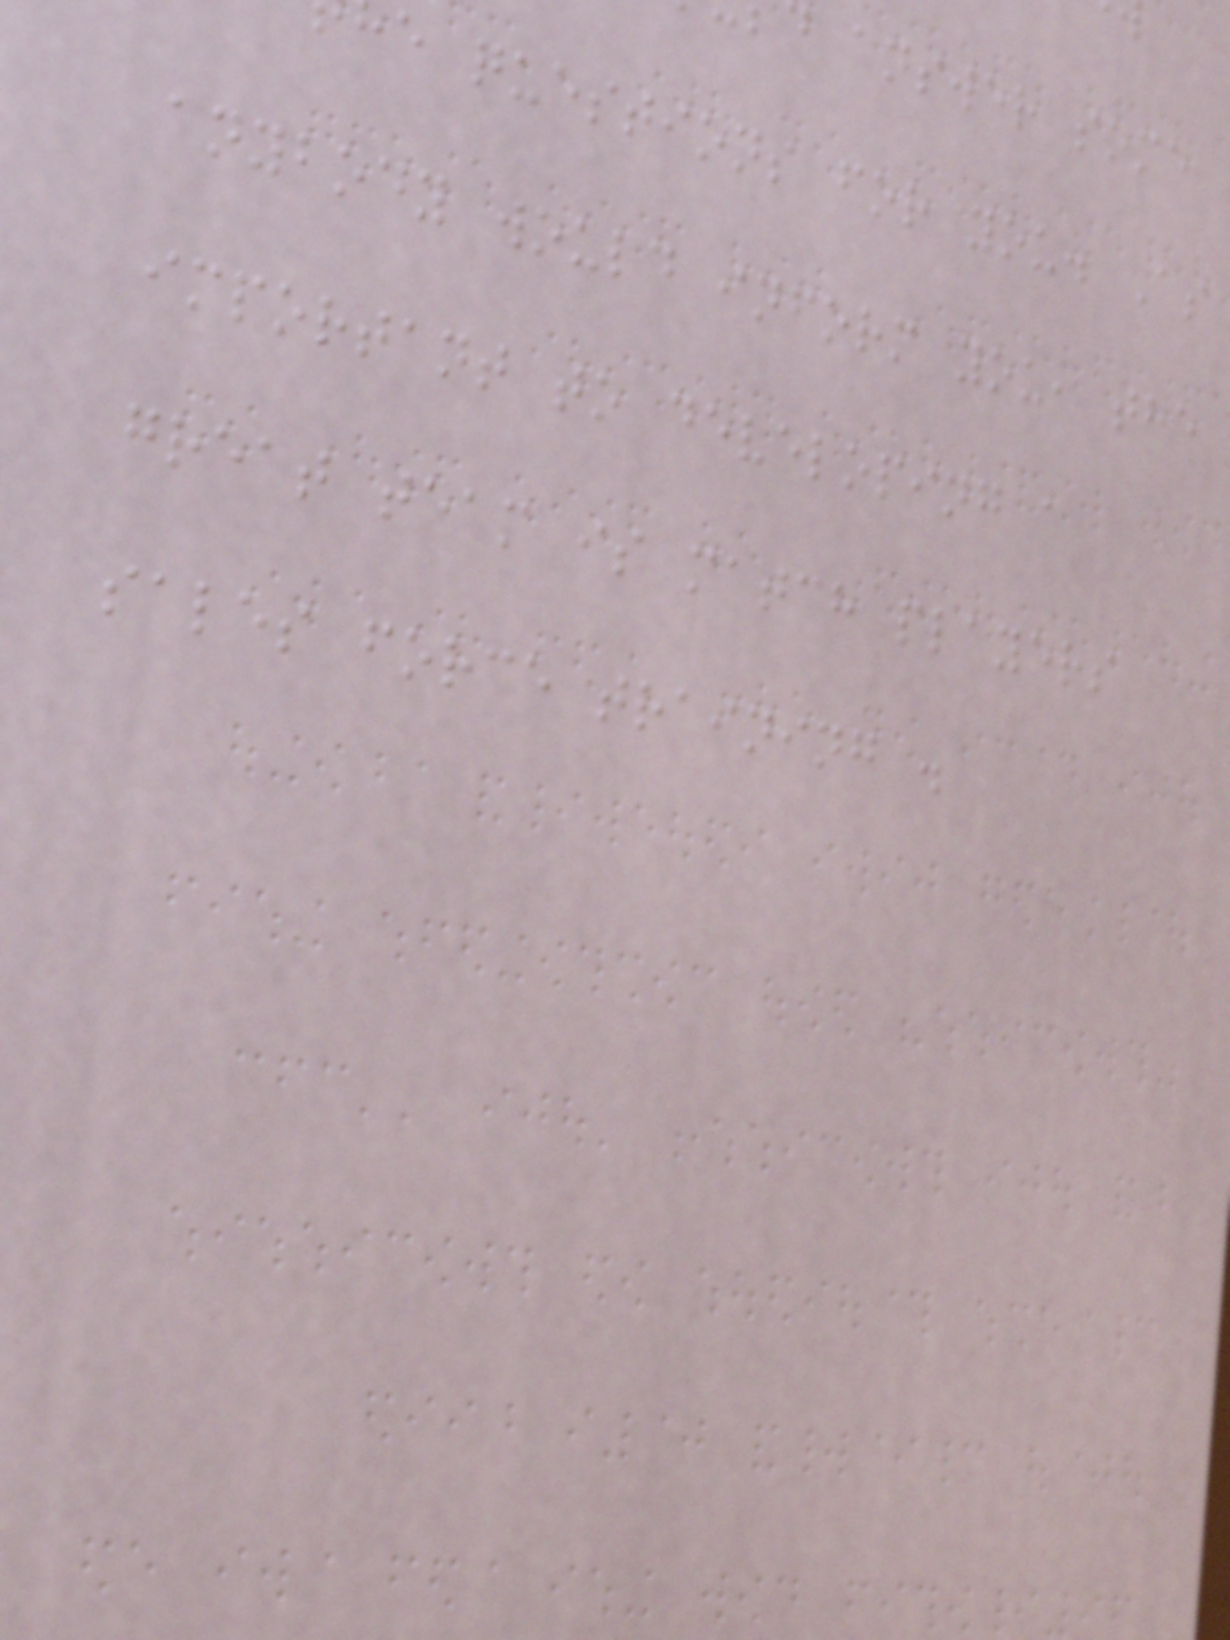answer some
e questions for you. As
anybody would inform you, the
important to developing a
great team is match players
sales force training .
